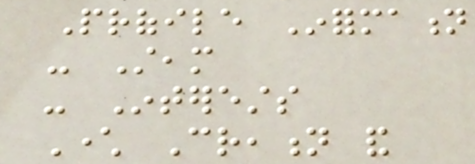Profile Information
- Steam
- Interests
Character Creation and
